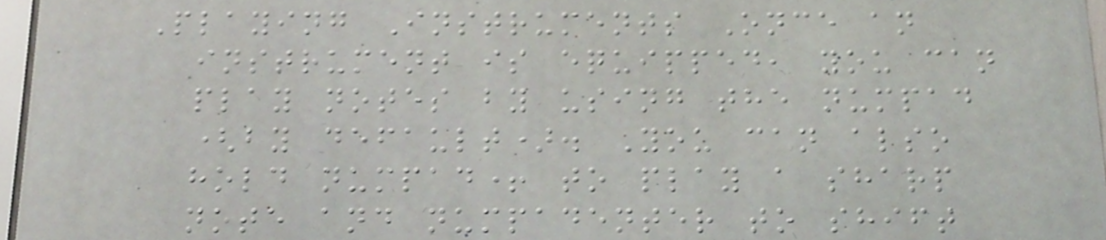Playing Instruments Once an
instrument is equipped, you can
play notes by using the numpad
(by default). You can also
hold numpad+ to play a sharp
note and numpadenter to shift
